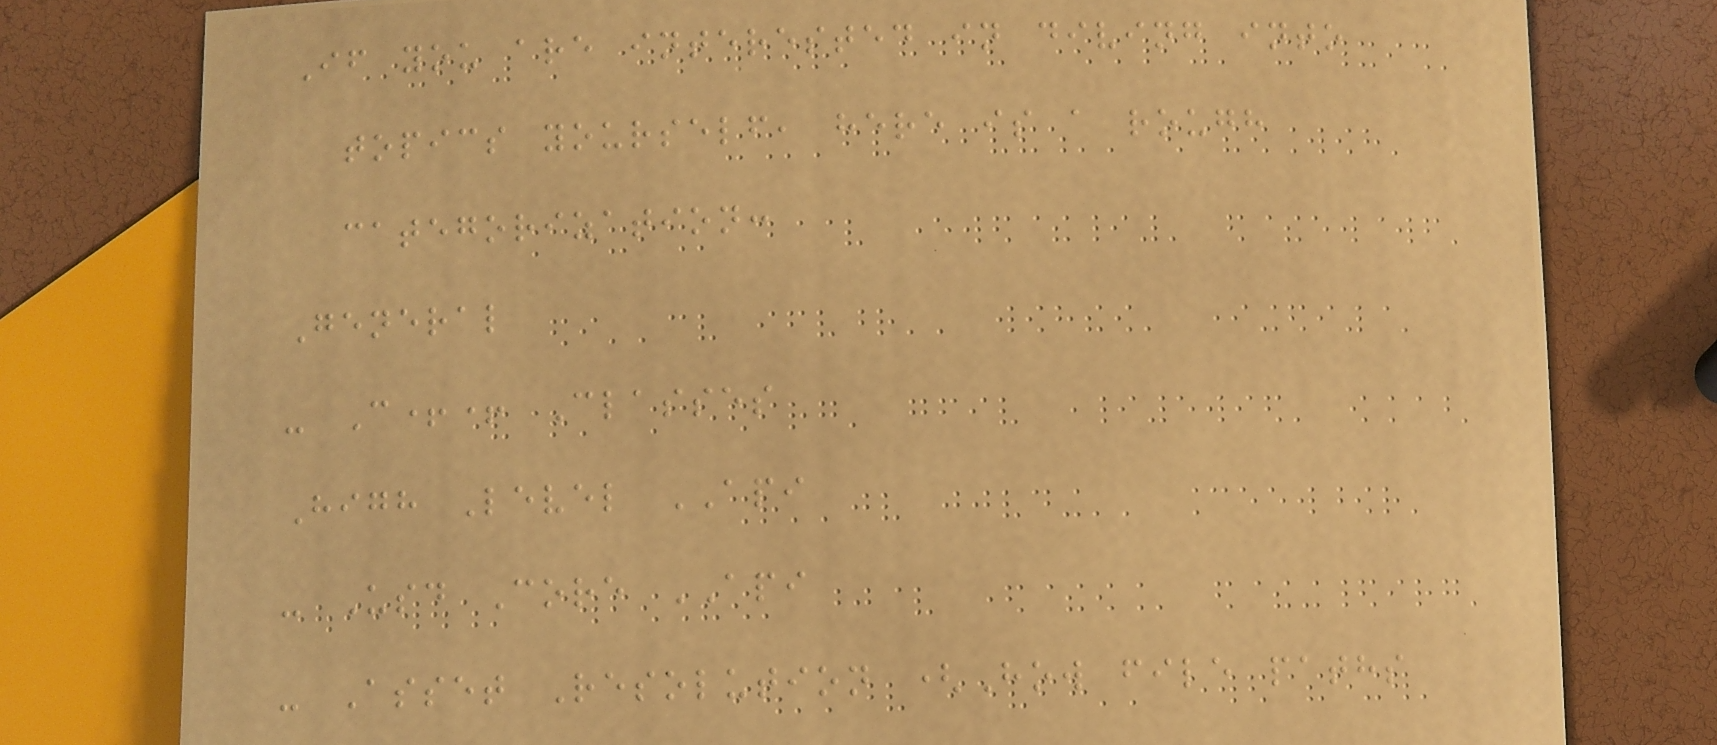If you are interested in diving into
topics yourself, here is a rough
categorization:
General
- C++ Classes
High Level API
- Usd Core API
- Asset Resolution (How file paths
